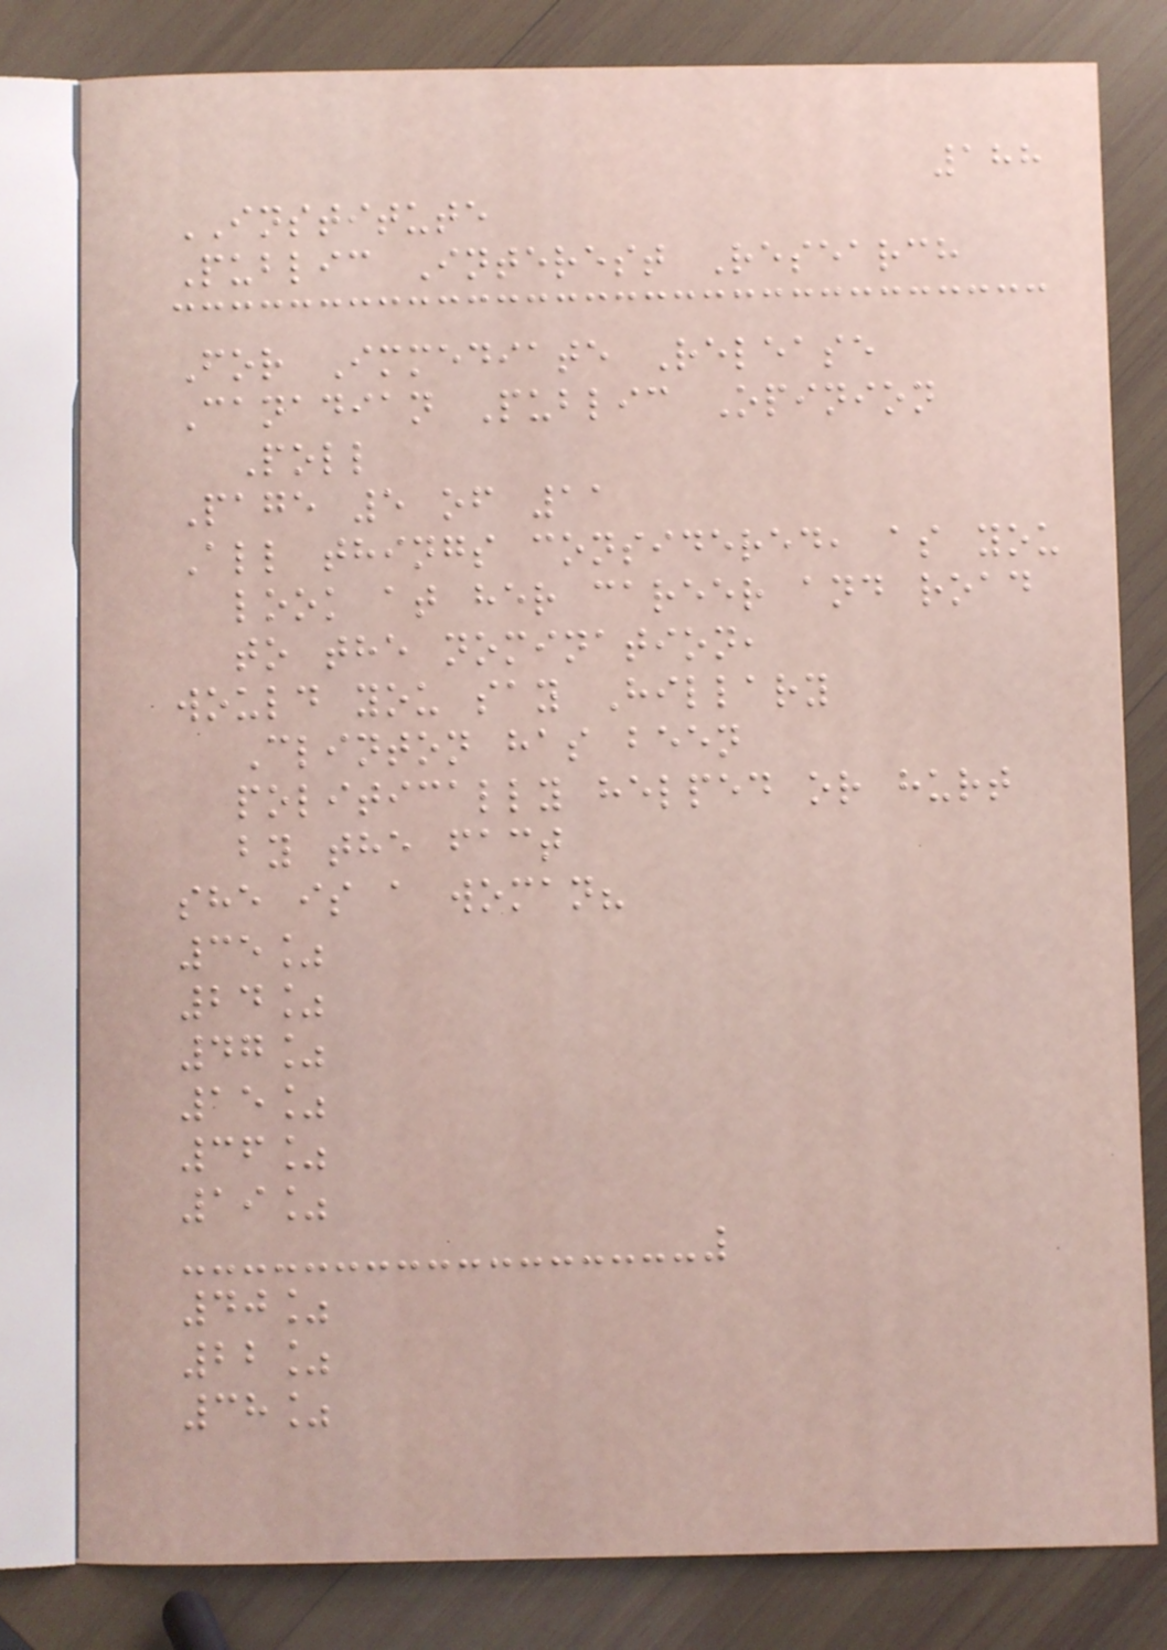188
INSTITUTE
Public Interest Research
For Immediate Release
Canadian Public Opinion
Poll
Page 5 of 11
All things considered, as you
look at her career and road
to the nomination,
would you say Hillary
Clinton has been
politically helped or hurt
by the fact
she is a woman?
35%
24%
47%
15%
36%
19%
40%
22%
38%
